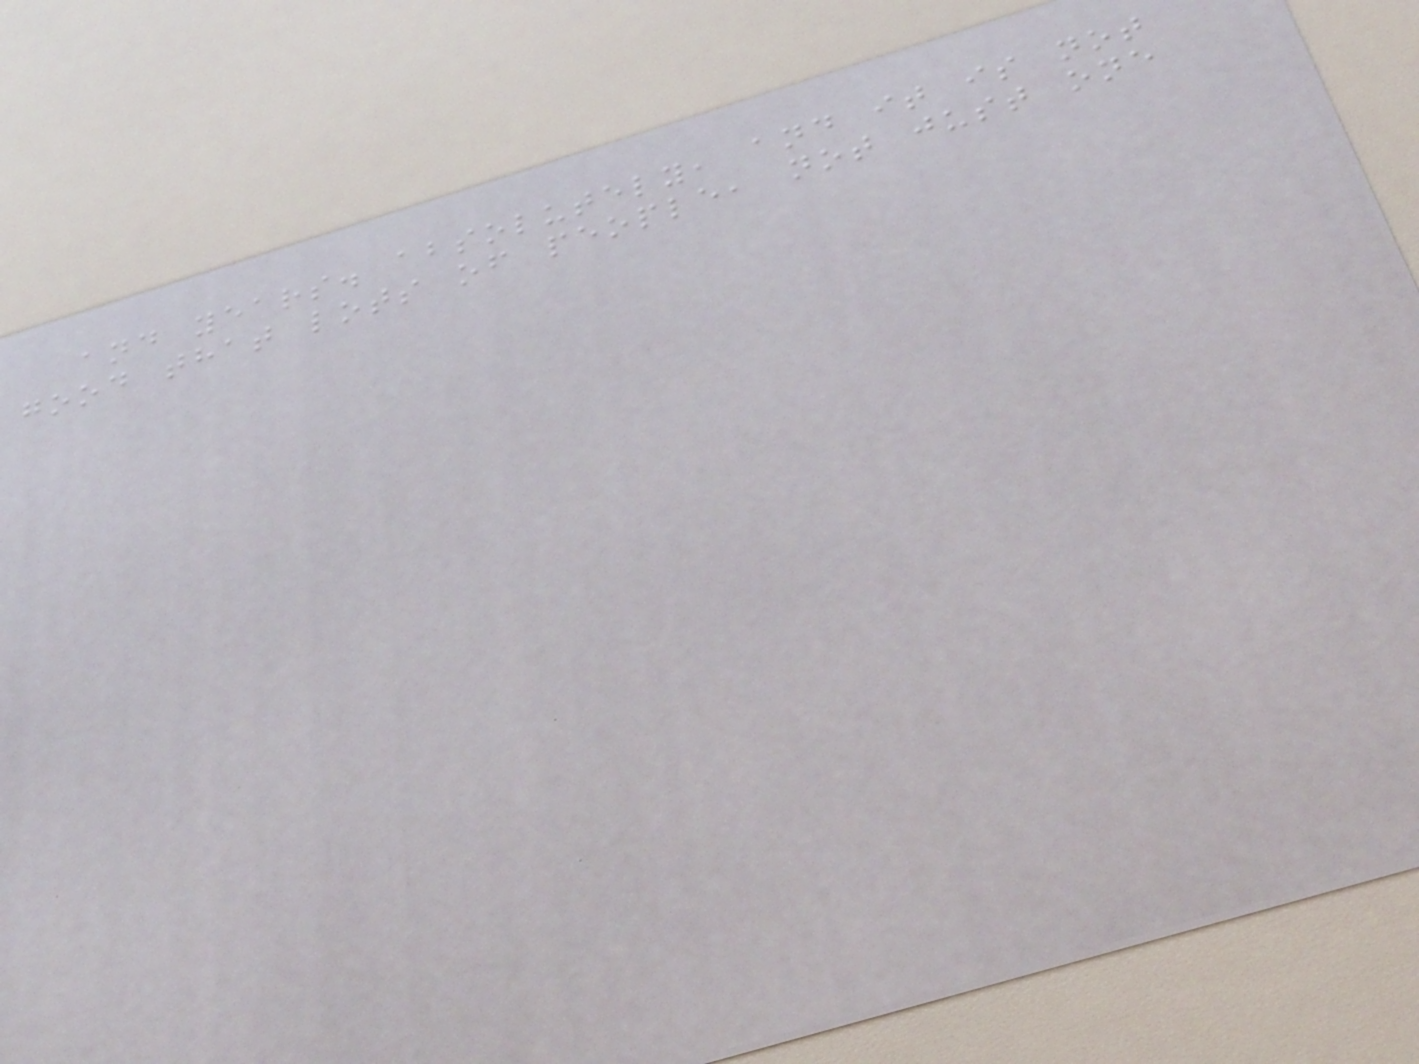and years. absolutely, and it is not
good that lots of people, not just one
